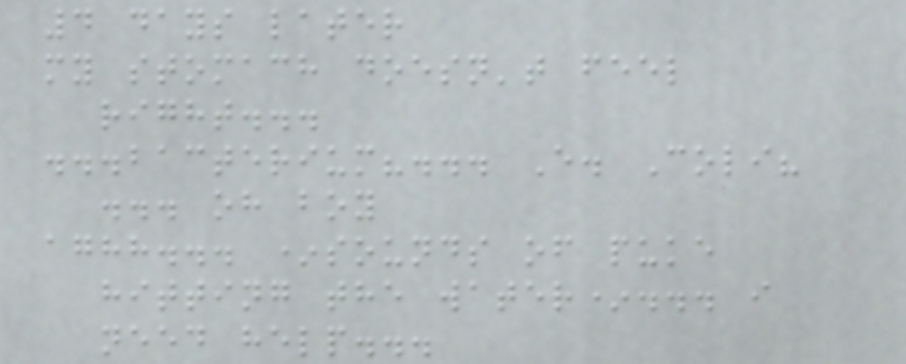4 days later
my stomach doesn't feel
right...
...bacterium?... E. Coli?
... oh boy
aghh... *sounds of puke
hitting the water*... i
need help...
